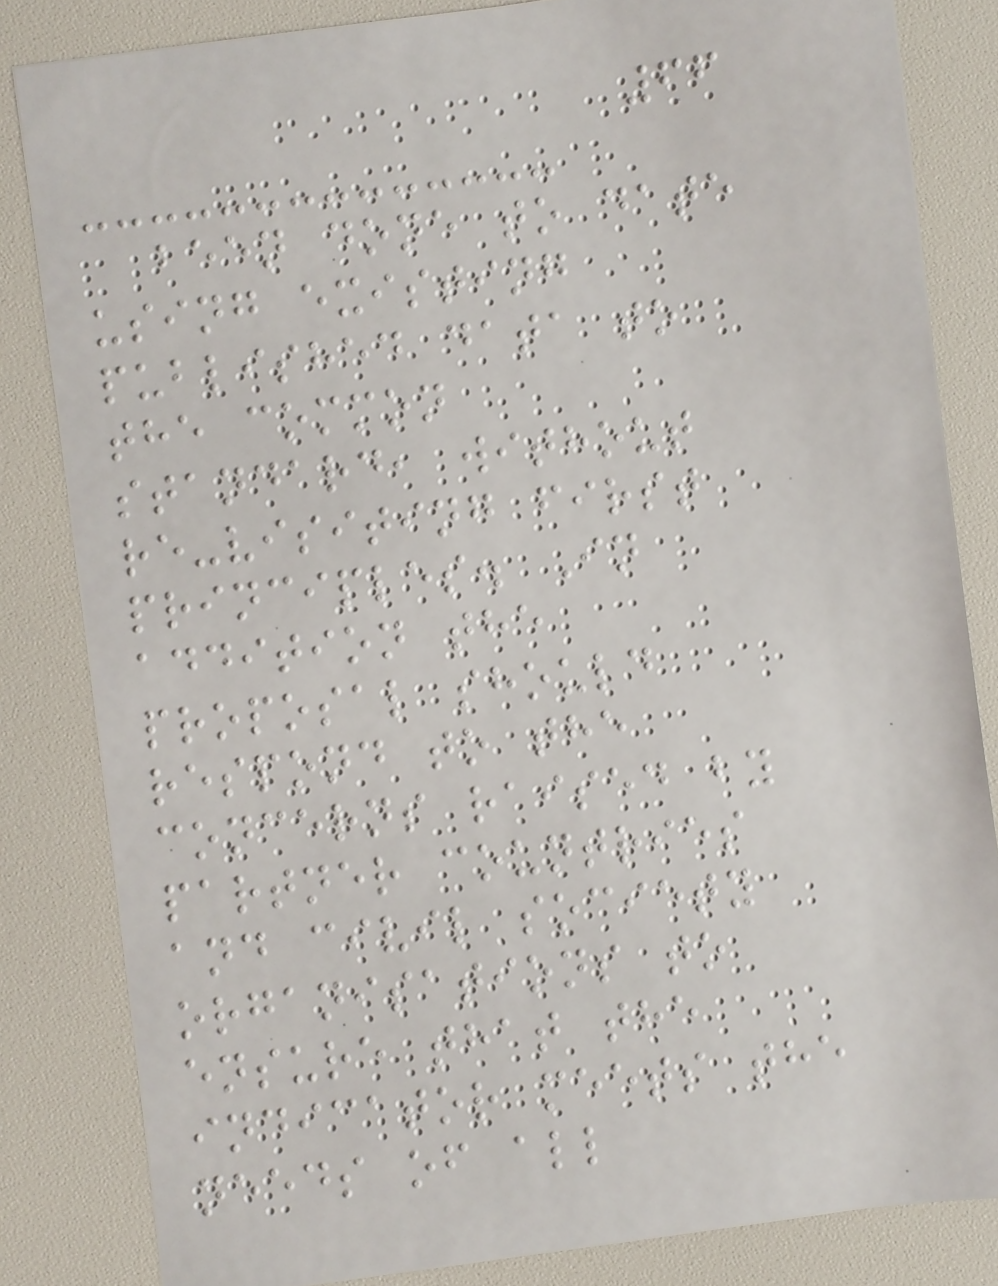66
been done to date
using existing
published data to
the common
standard, without
re-visiting first
principles. In
addition the
proposal should
respond to the
concerns raised by
partner countries
and civil society
organisations to
ensure that the
indicator meets the
needs of all
